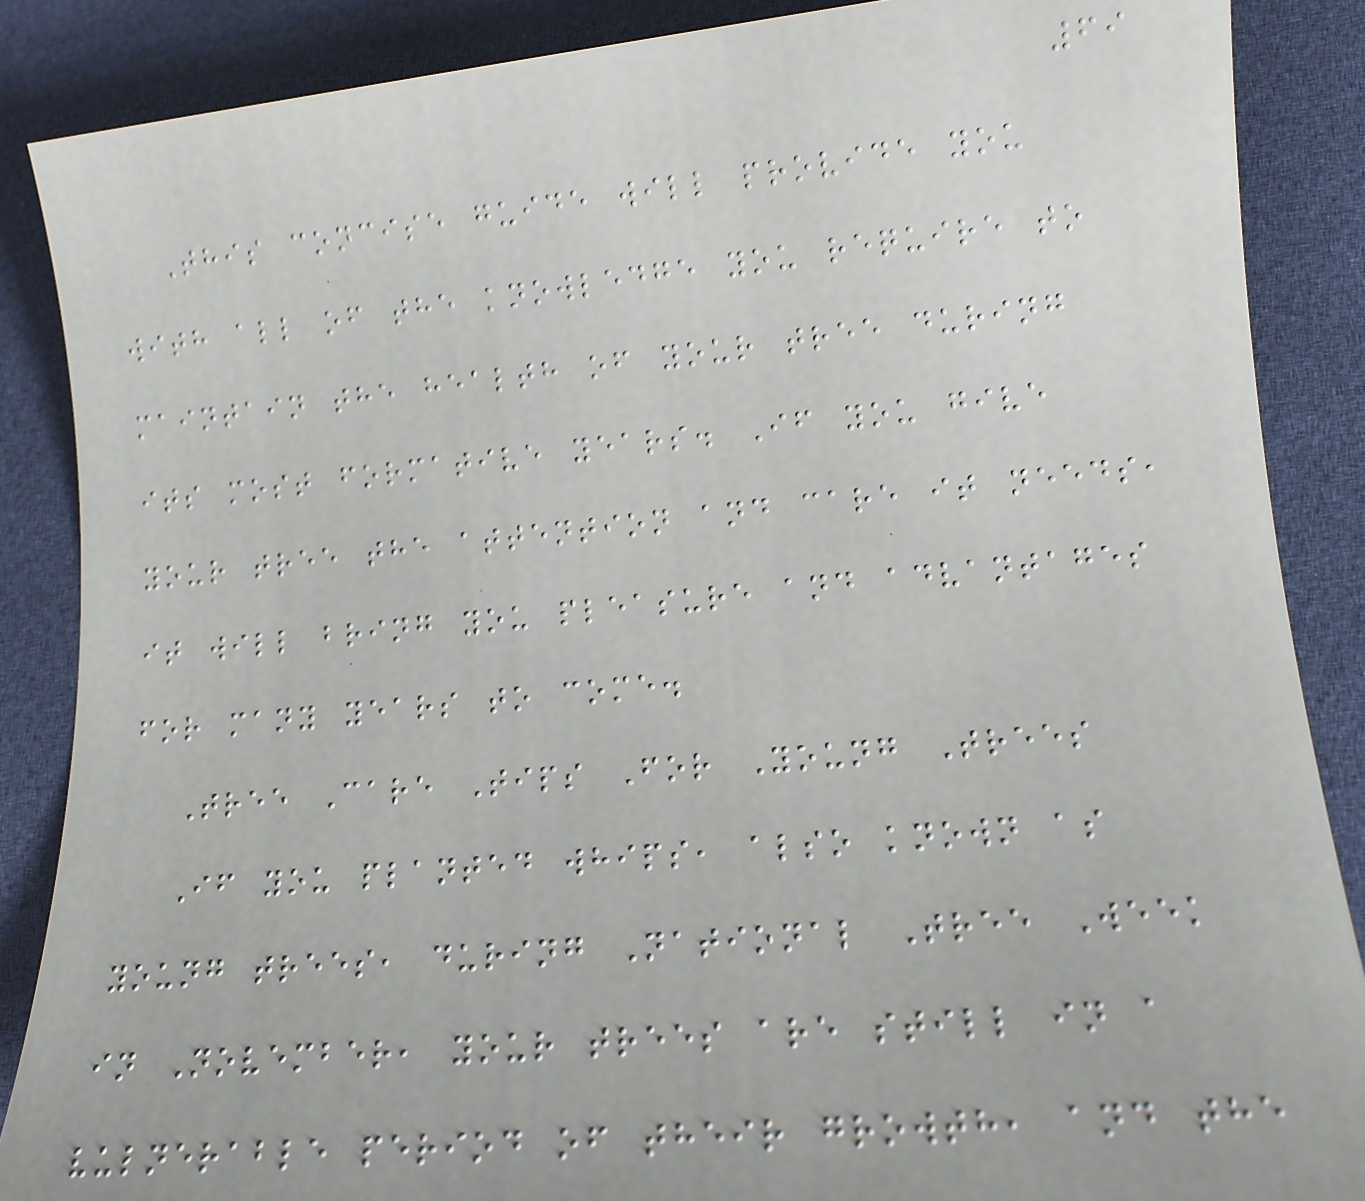69
This concise guide will provide you
with all of the knowledge you require to
maintain the health of your tree during
its most formative years. If you give
your tree the attention and care it needs,
it will bring you pleasure and advantages
for many years to come.
Tree Care Tips For Young Trees
If you planted whips, also known as
young trees, during National Tree Week
in November, your trees are still in a
vulnerable period of their growth, and the
